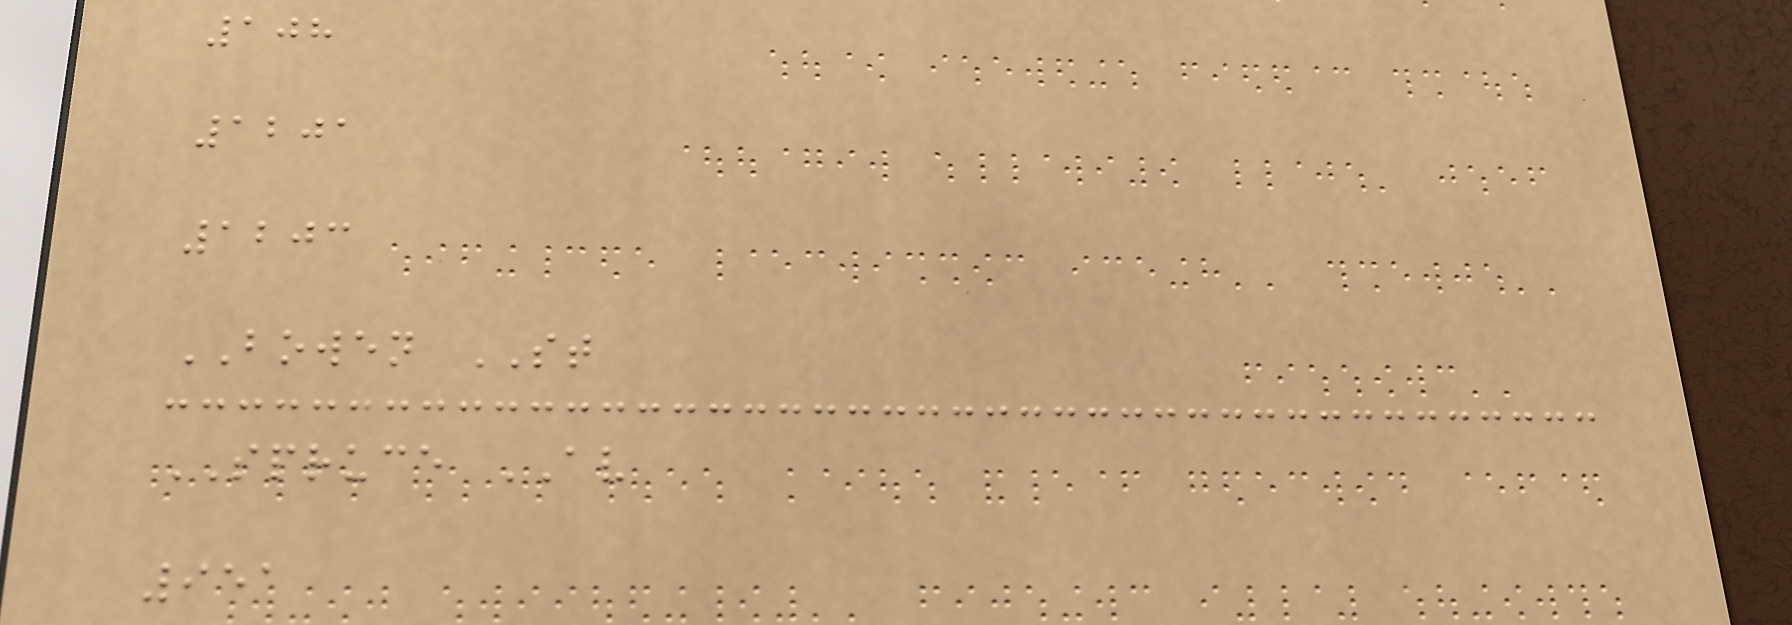108
1201
1203
BOWEN ST
SPRUCE AV
951
